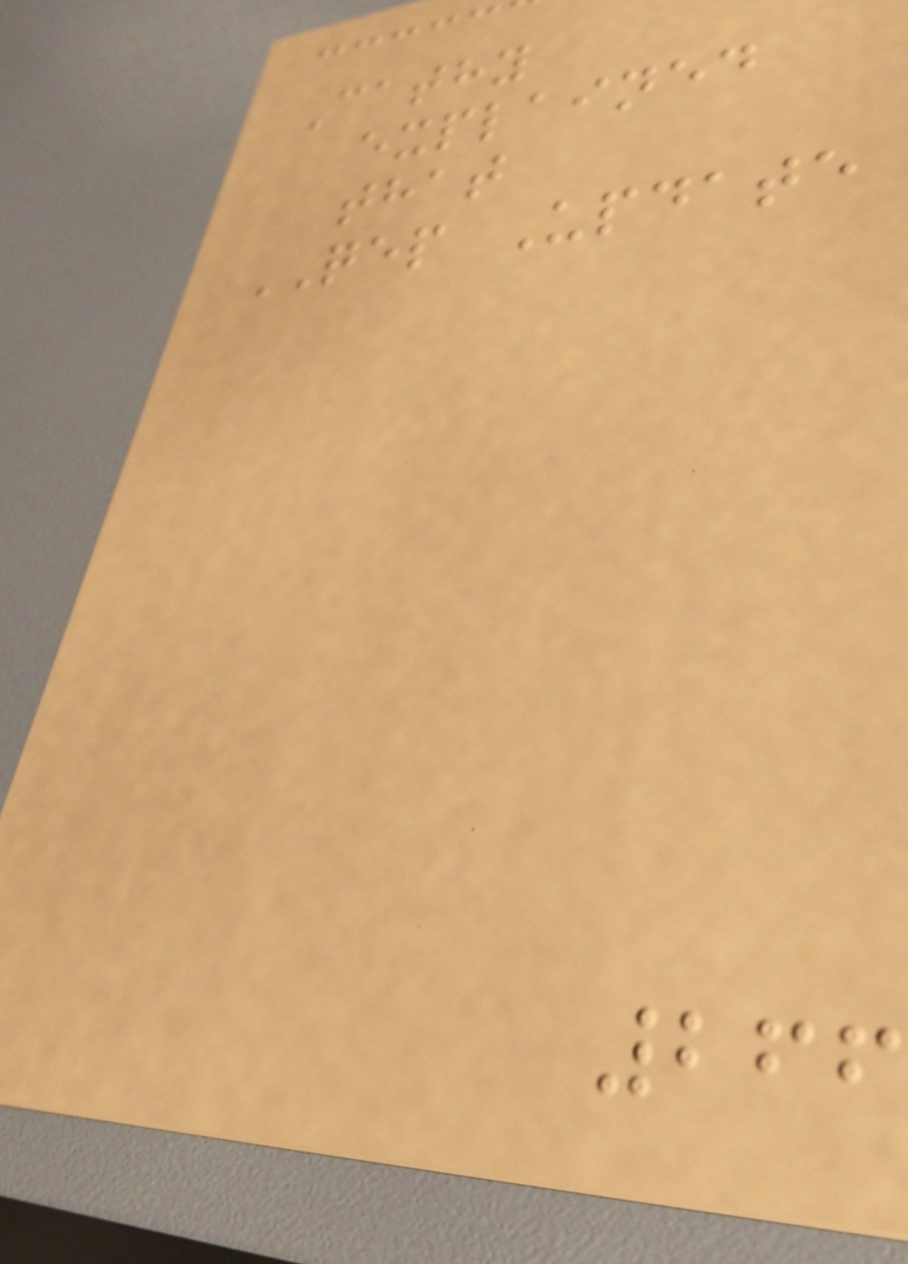Cathy
explained
that
QEP Update
266
